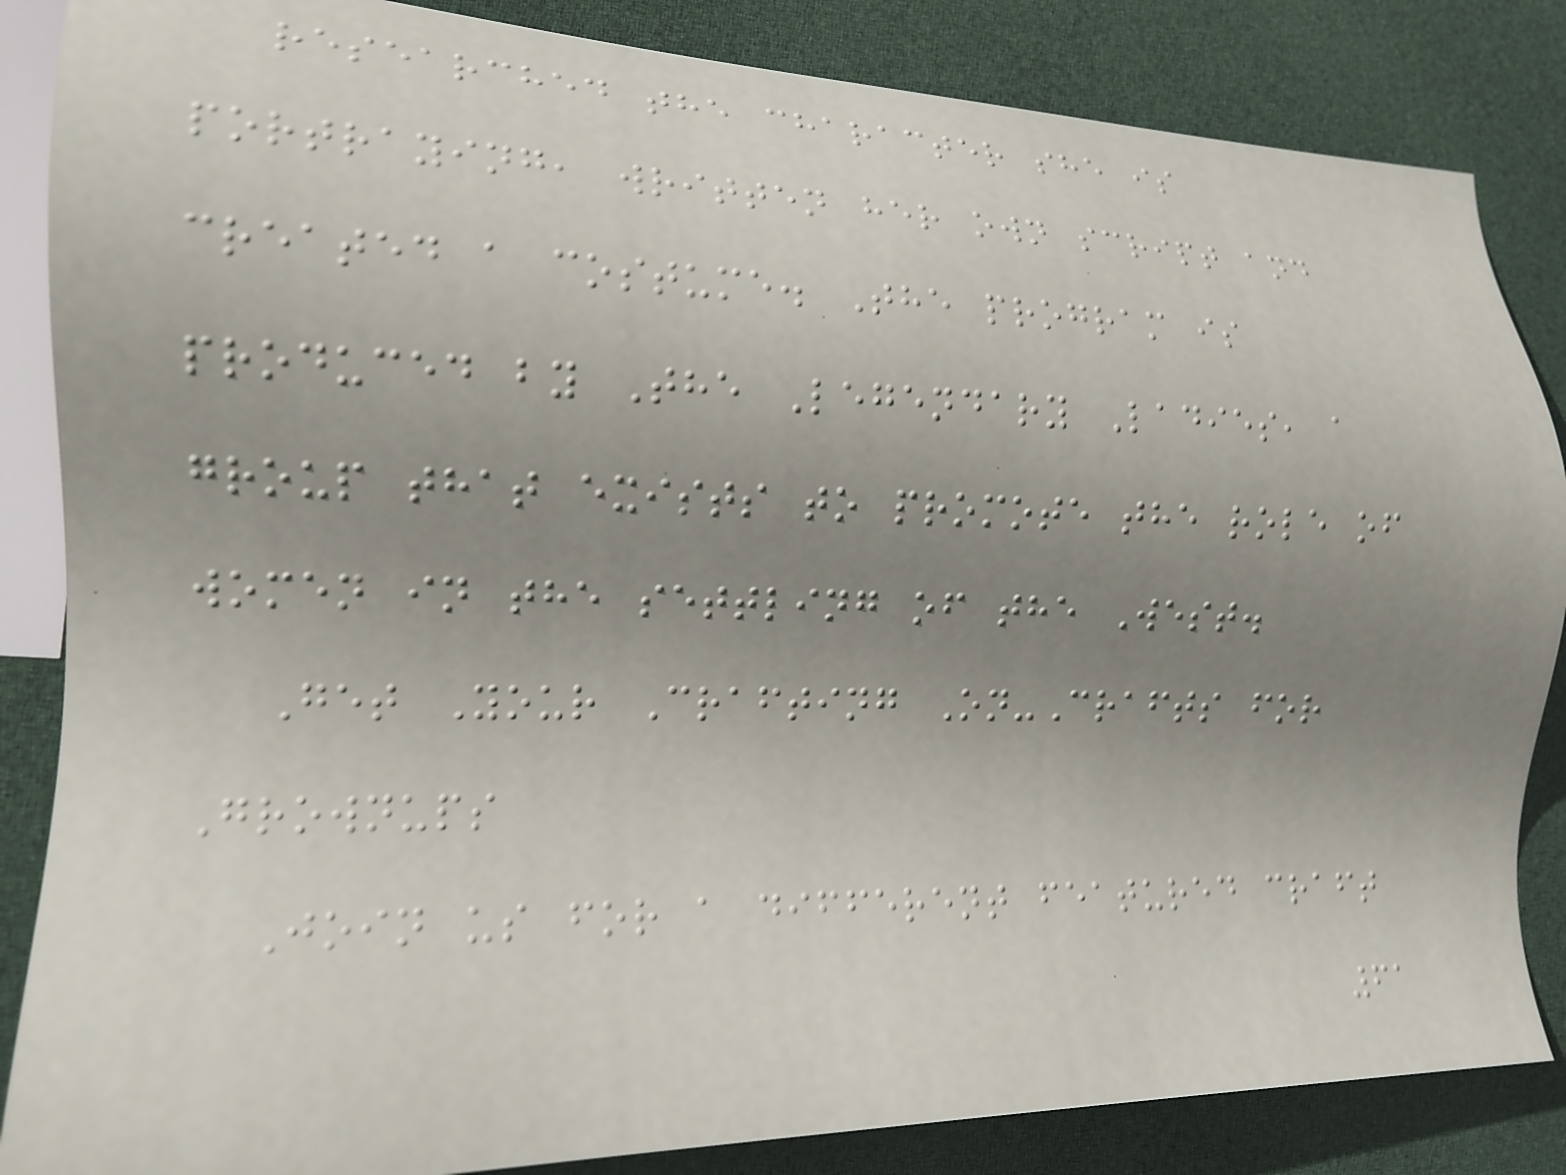researched the character she is
portraying, written her own script and
created a costume. The program is
produced by The Legendary Ladies, a
group that exists to promote the role of
women in the settling of the West.
Get Your Crafting On-Crafts for
Grownups
Join us for a different featured craft
61
